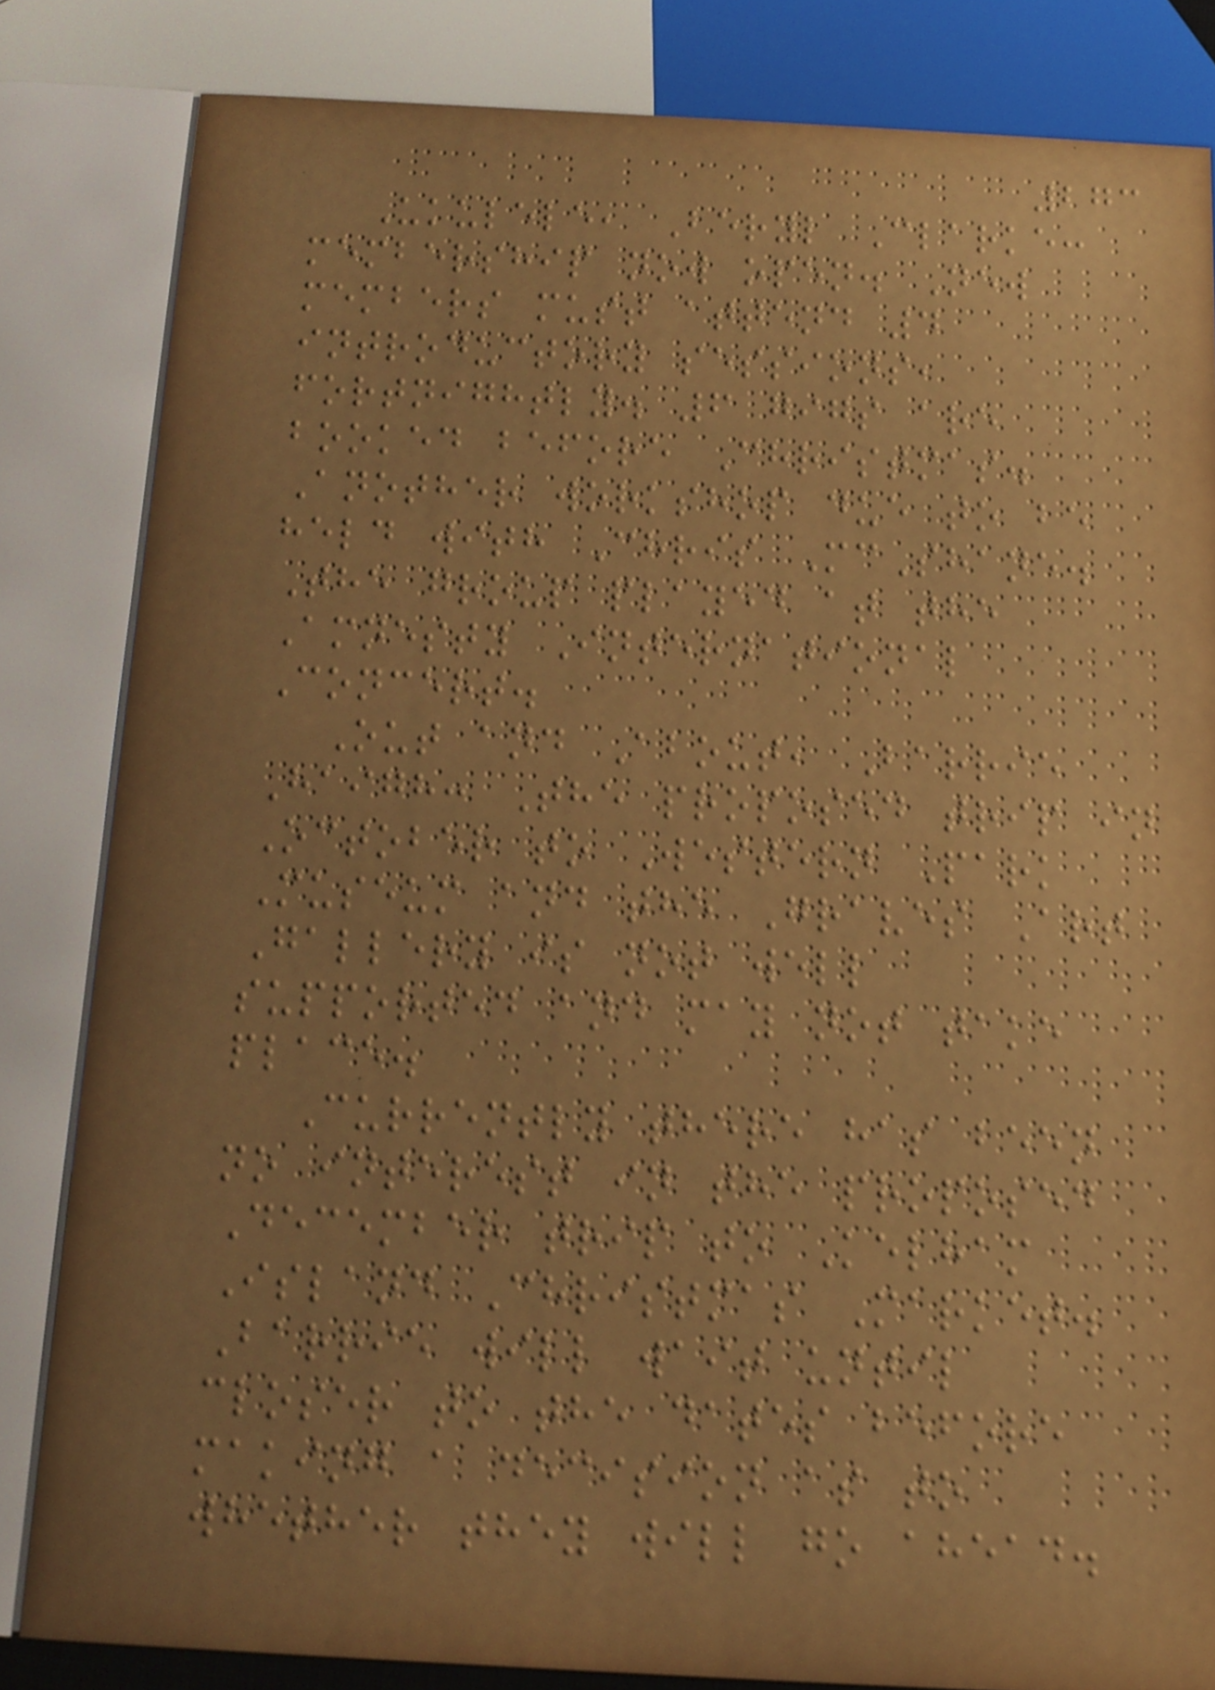273
Ukulele, Beryl Clarke:
membership now open. New
members must attend 4
introductory sessions,
fortnightly. 6 gigs are
booked before Christmas.
Another workshop due to be
held with Chris McShane.
The group played at the
Amnesty International
Concert.
Out and About, Barrie
Haigh: The proposed trip in
October to Western Park
Museum and the Graves Art
Gallery is not well
supported and may not take
place.
Currently there has been
no interest in the proposed
December trip to Kelham
Island Christmas Market.
Barrie will wait until
closer to the dates before
making a decision as to
whether they will go ahead.
